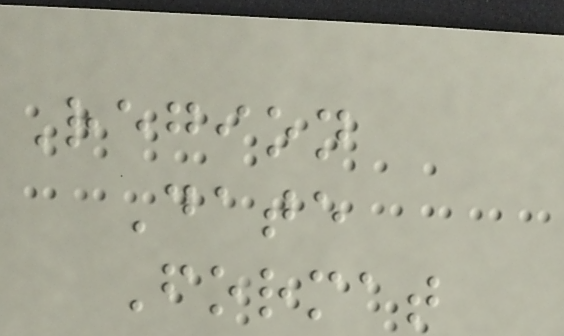Region
Date
Format
